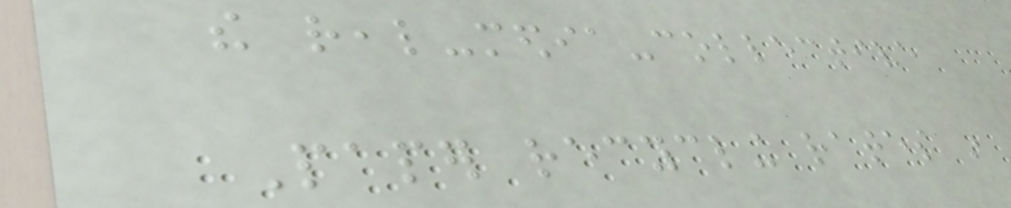the real-media-collective
Paper recycling rates in
